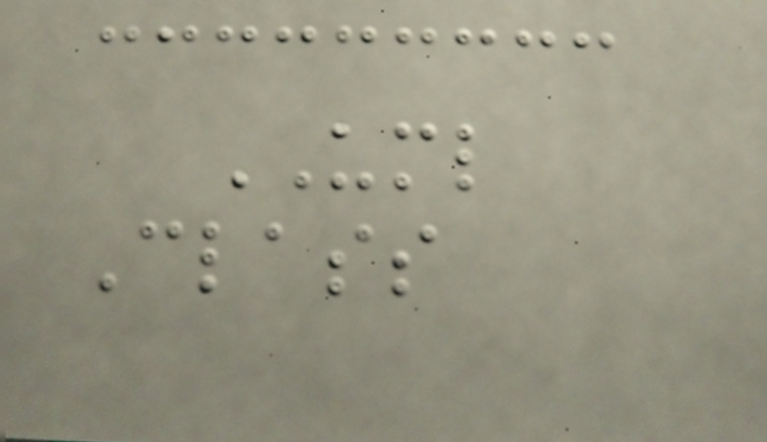UML
Class
